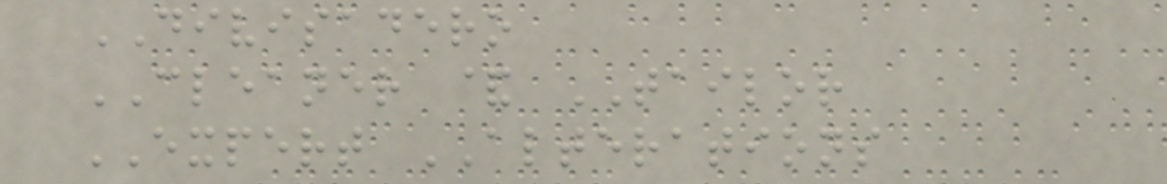DIVISADERO
CLEANER & TAILOR
EXPERT ALTERATIONS
